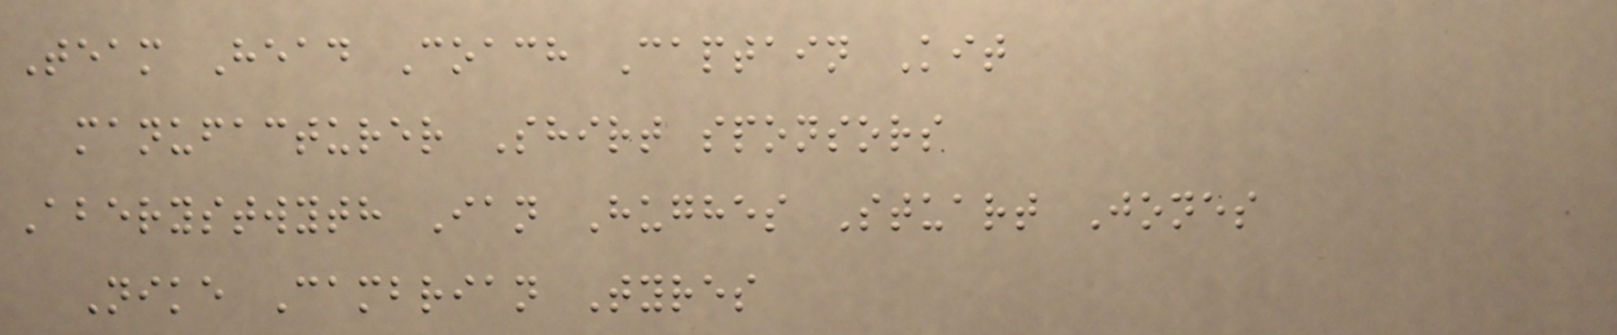Team Head Coach Captain Kit
manufacturer Shirt sponsors
Aberystwyth Ian Hughes Stuart Jones
Nike Cambrian Tyres
